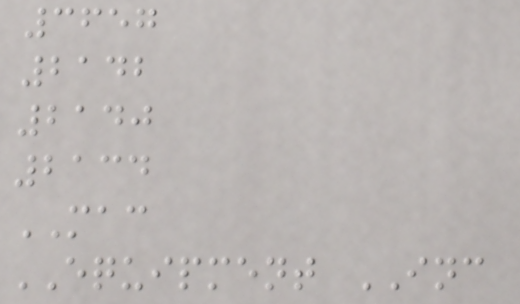3657
2142
2140
2134
MAC
EQUIPMENT INC
